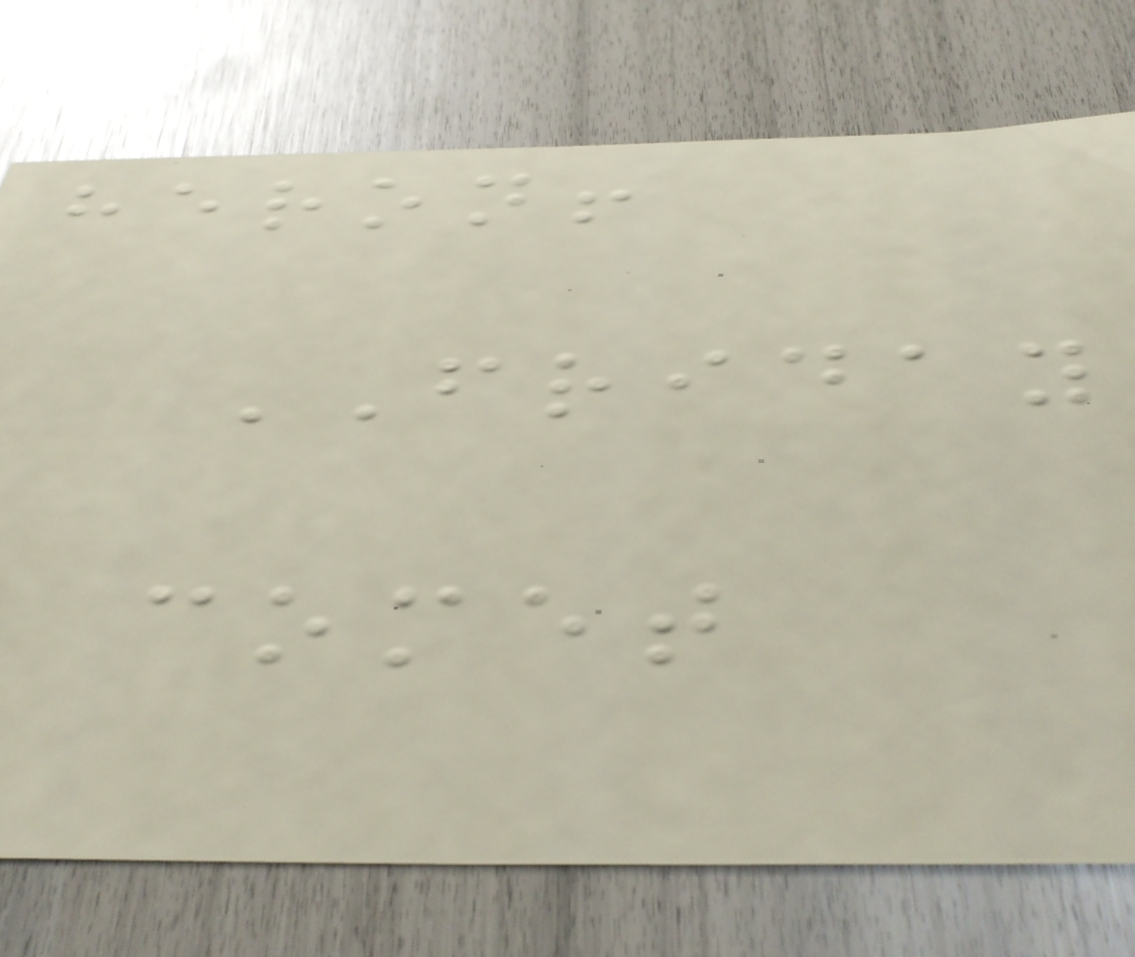heron!
FRIDAY
comet
